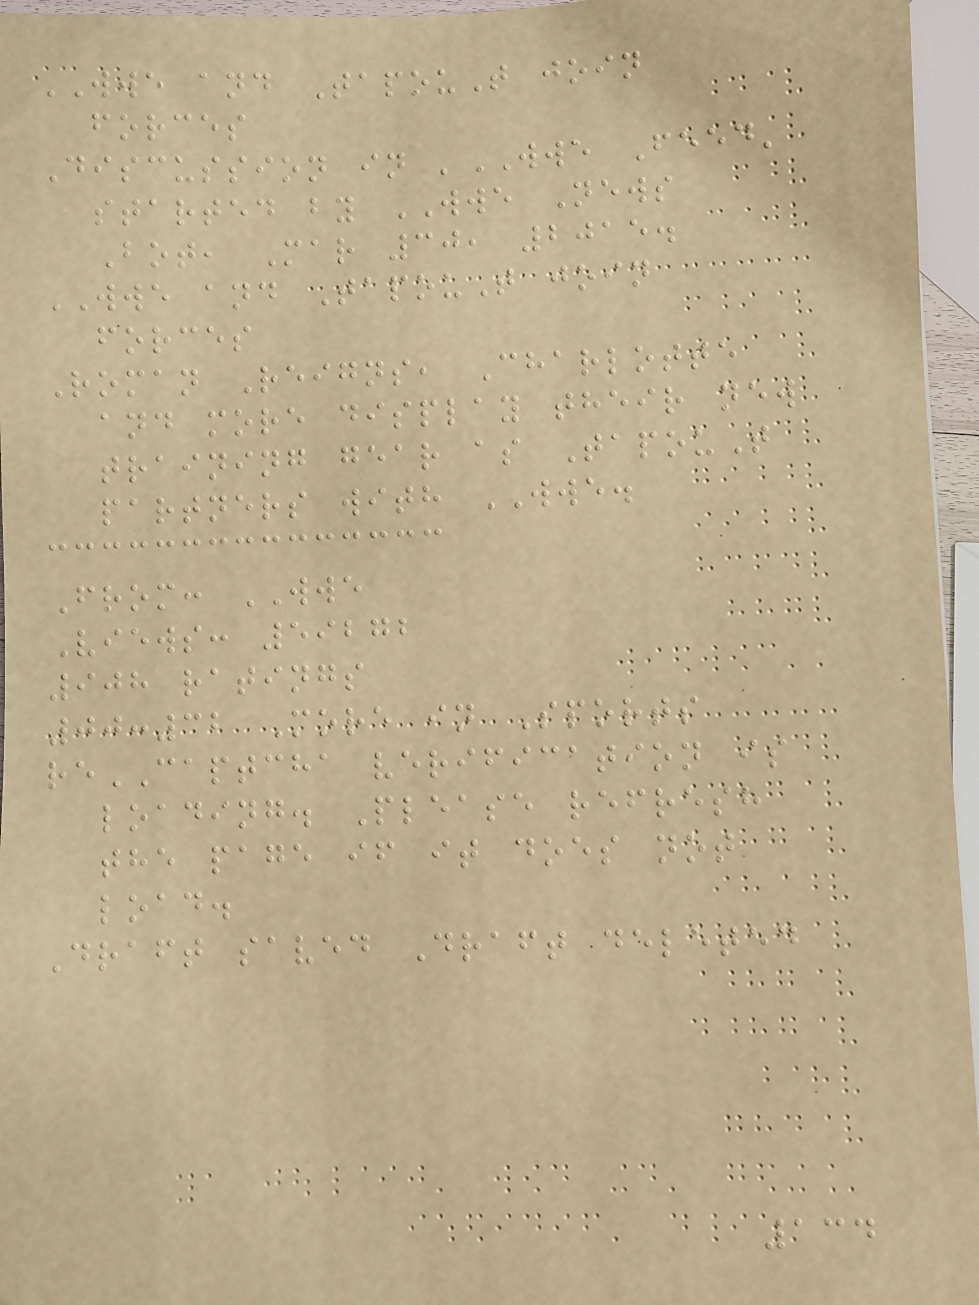WWE and TapouT join
forces
Discussion in 'WWE Feed'
started by WWE News
Bot, Mar 30, 2015.
WWE and TapouT join
forces
Roman Reigns, Charlotte
and more display their new
training gear as TapouT
partners with WWE.
From: WWE
Views: 59272
908 ratings
00:32 More in Sports
reCAPTCHA verification is
loading. Please refresh
the page if it does not
load.
Draft saved Draft deleted
134
